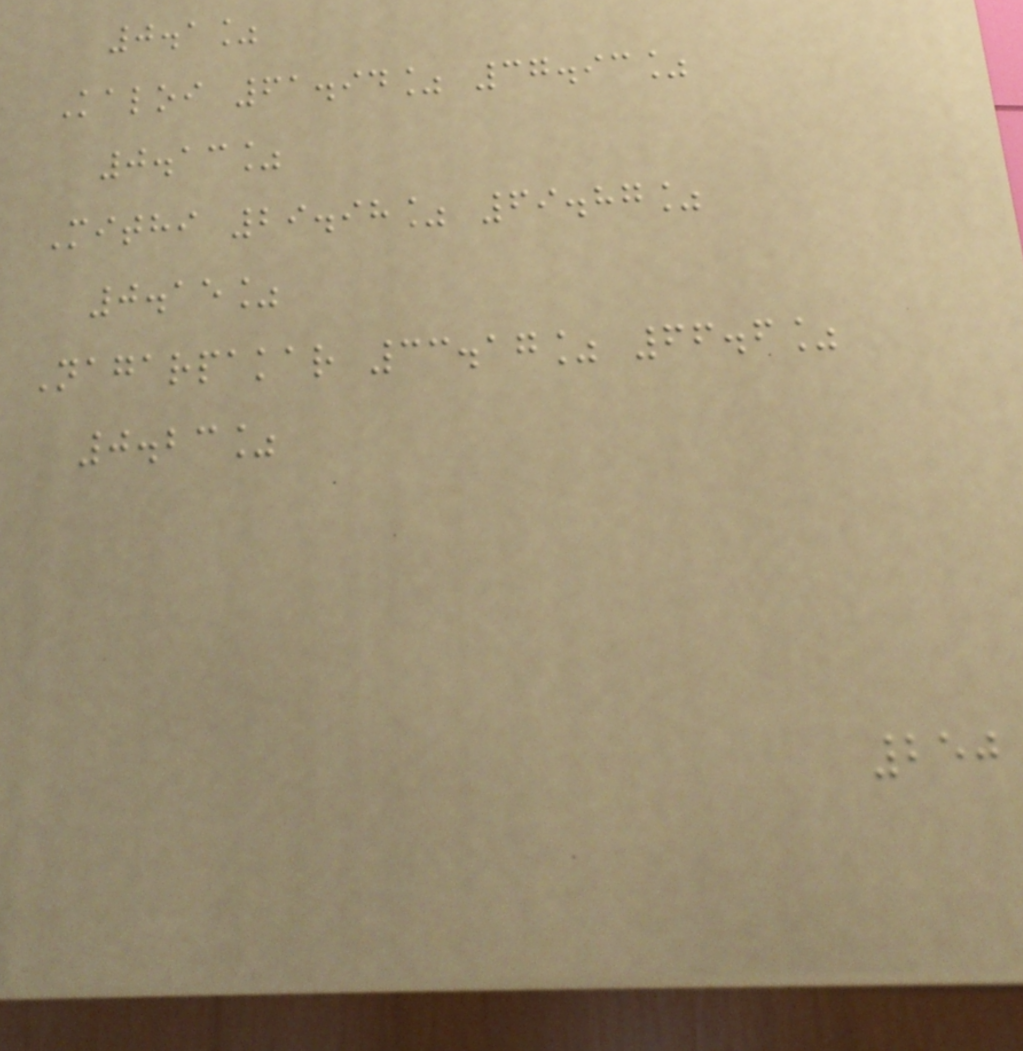0.1%
Kaloi 61.94% 37.93%
0.13%
Mithi 29.98% 69.87%
0.15%
Nagarpakar 33.17% 66.6%
0.23%
250
